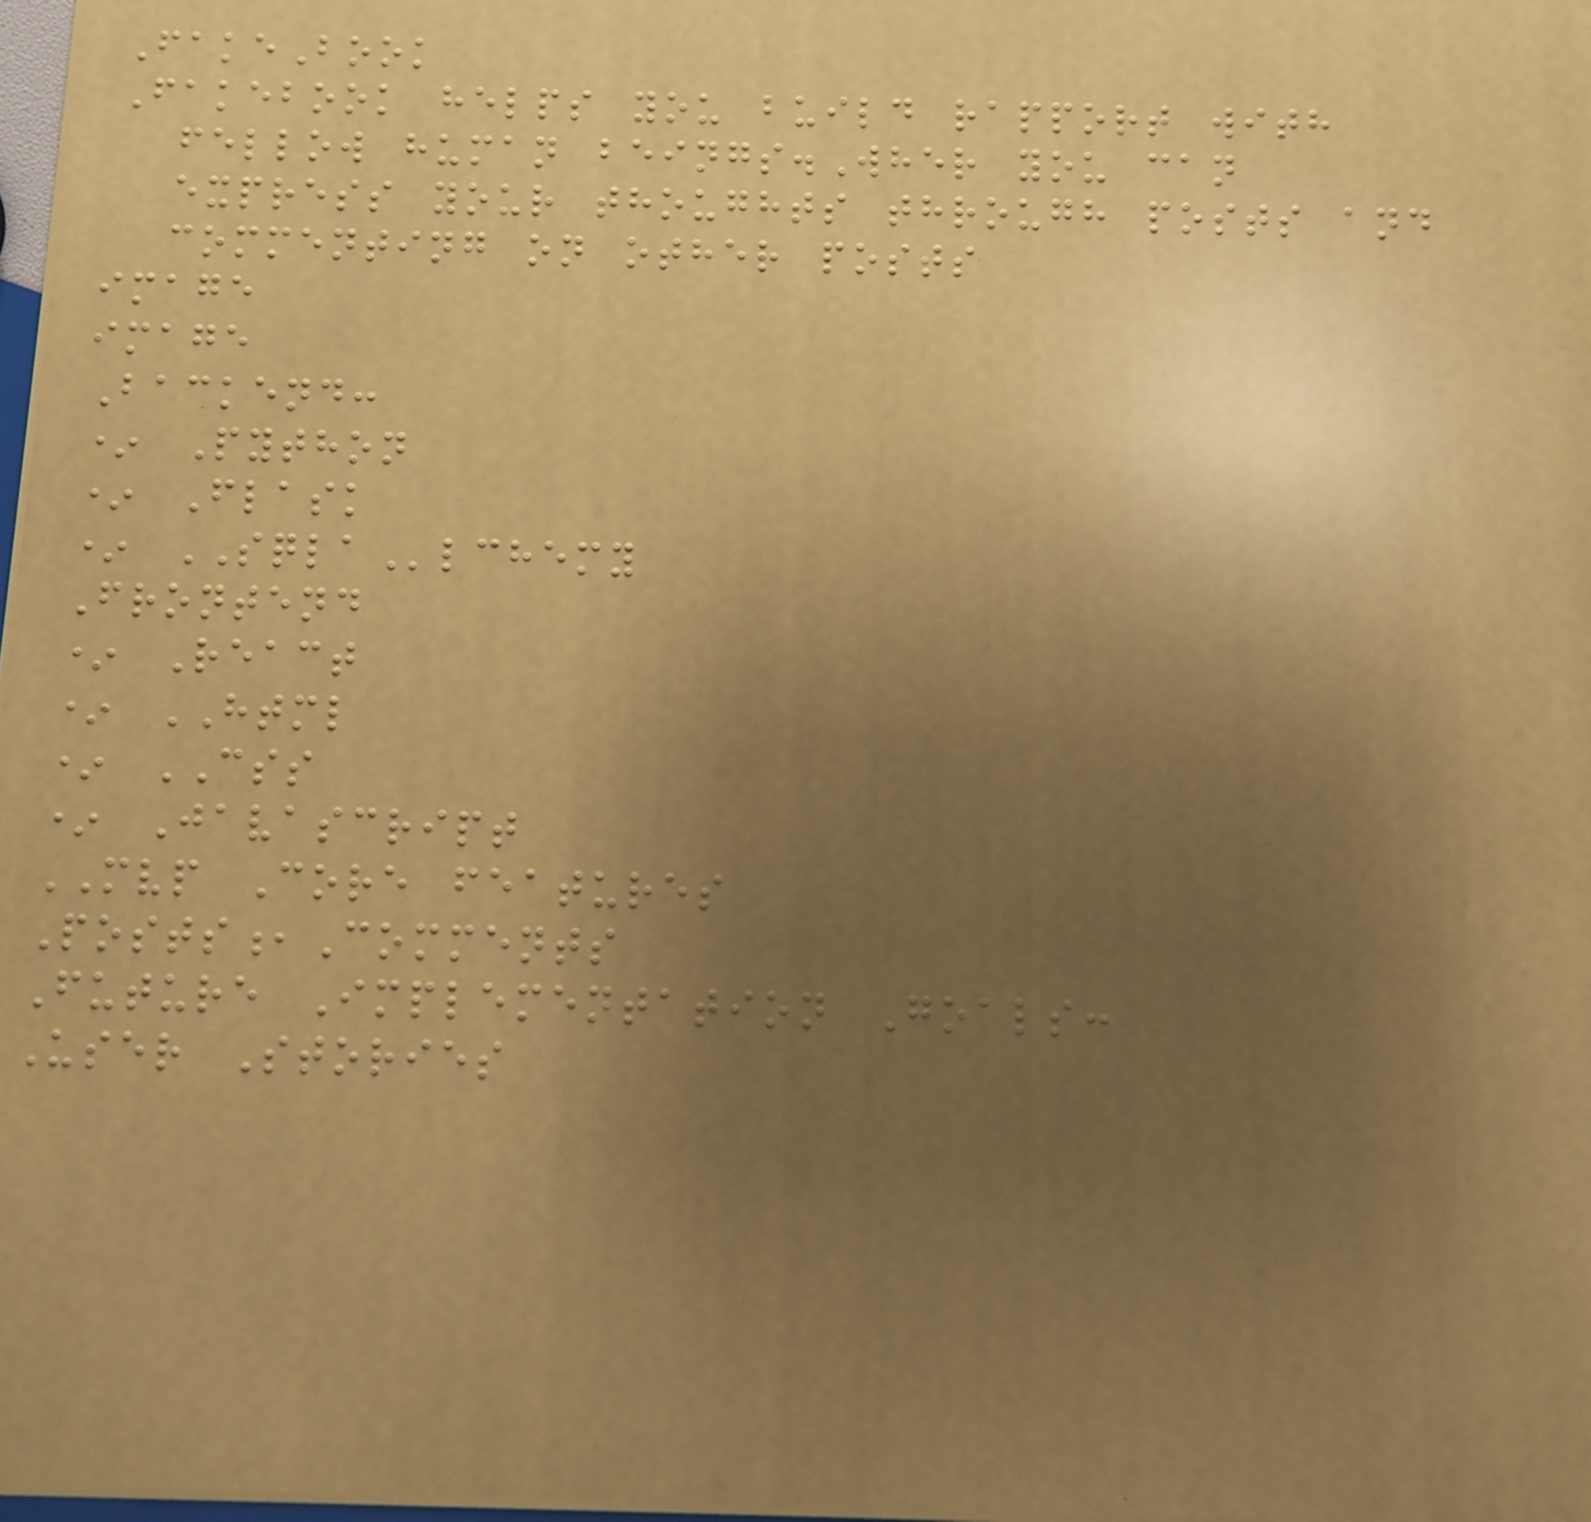FakeBook
Fakebook helps you build rapport with
fellow human beings.Wher you can
express your thoughts through posts and
commenting on other posts
image
image
Backend:
* Python
* Flask
* SQLAlchemy
Frontend
* React
* HTML
* CSS
* Javascript
MVP Core features
Posts,Comments
Future Implementation Goals:
User Stories
